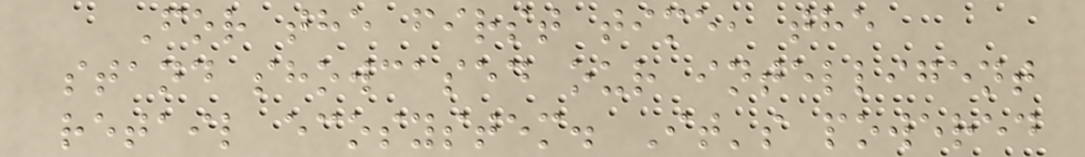For the first time, the
stand showcased our intelligent
retail ecosystem. It's powered
